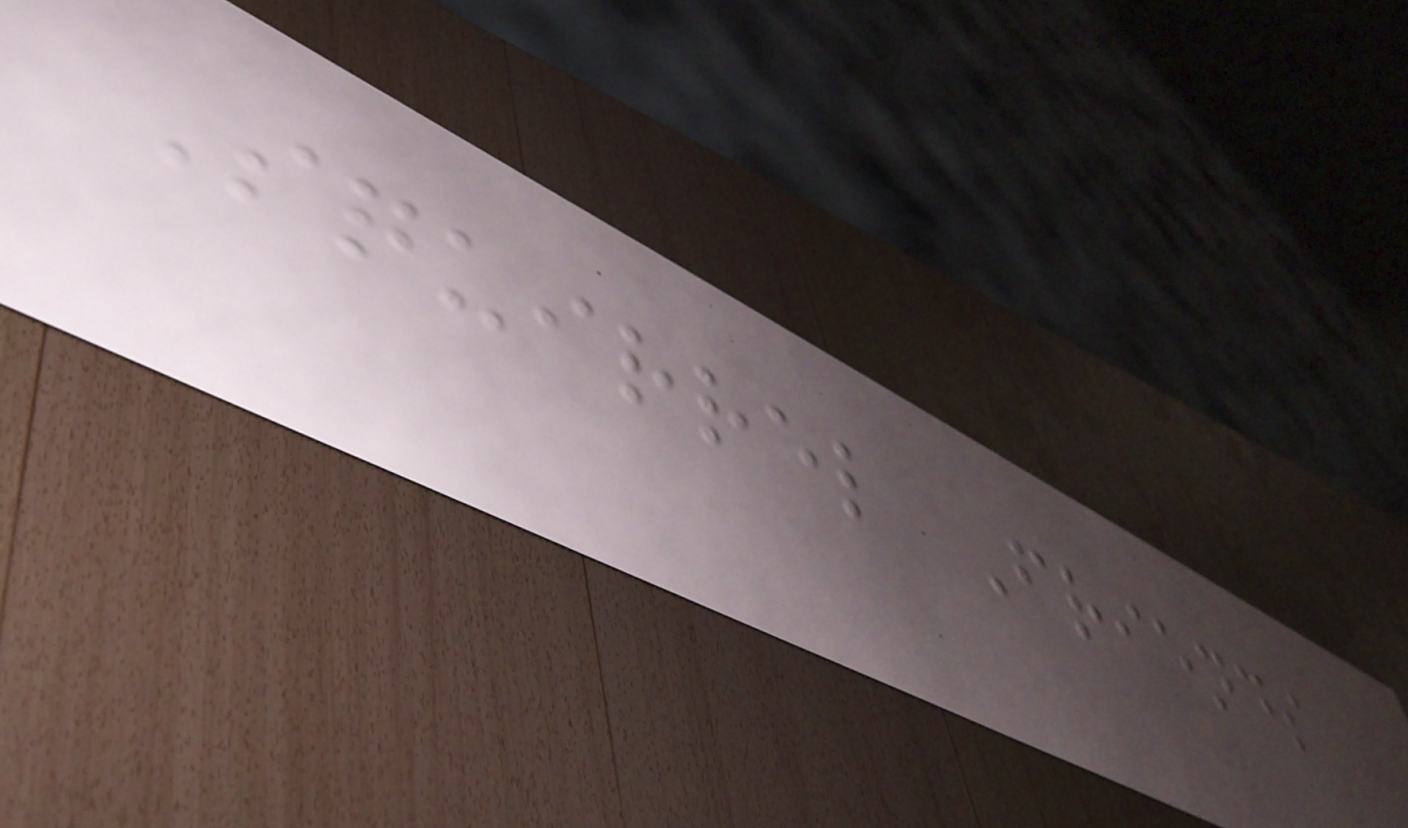Squirrel Friends
